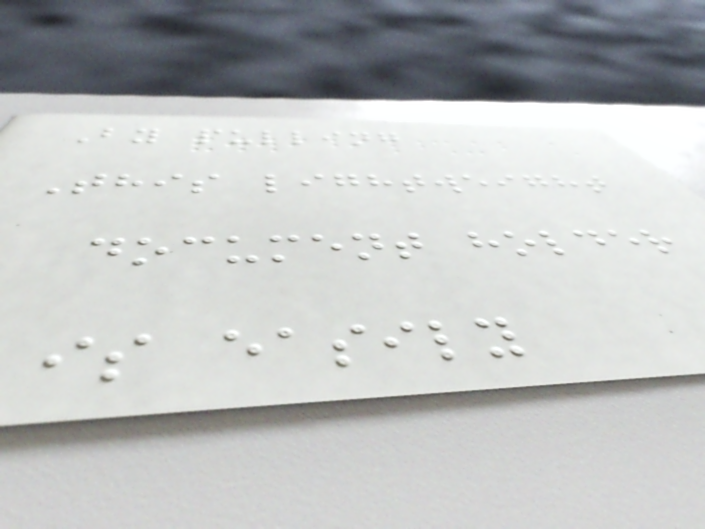By pulling
This lightweight
document holder
is easily
